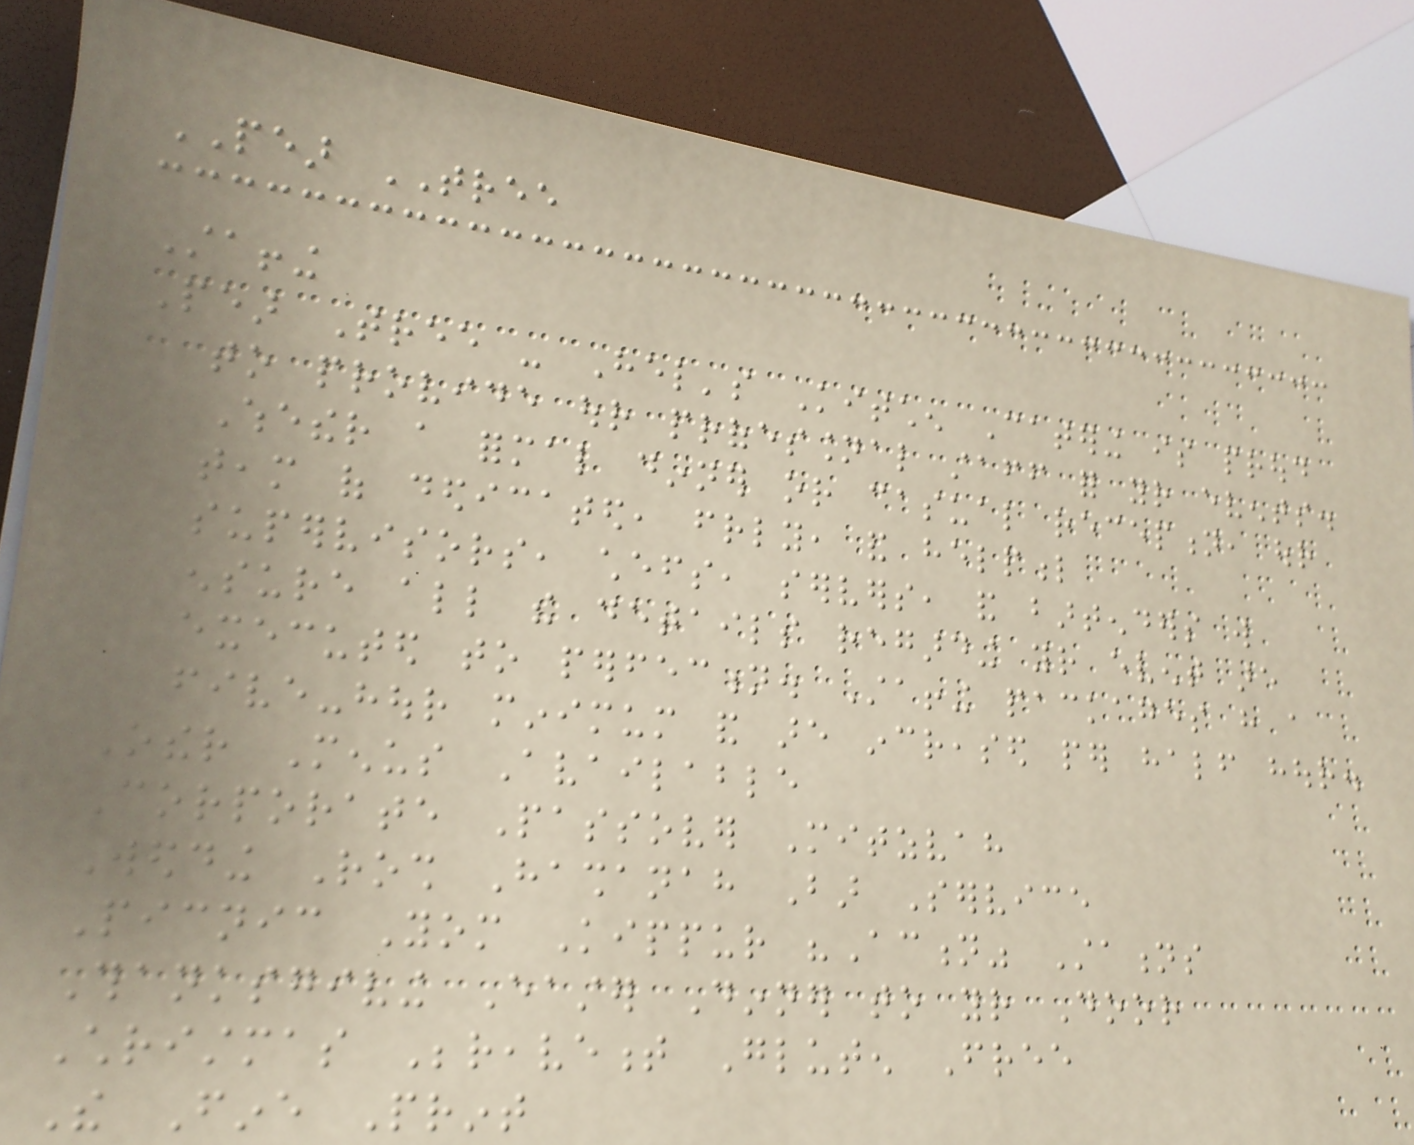PEAR TREE
Staffing
Pear Tree - Hel's Kitchen Catering is proud
to provide our professional staff for your events.
Whether a formal dinner or casual reception, our
team of dedicated, friendly, and helpful
supervisors, chefs, servers, and bartenders will
ensure all the details regarding your event are
executed to perfection. Staffing packages have a
five-hour minimum and are increased per half hour.
Other Menus Available
Corporate Passover Mitzvah
Wedding Rosh Hashanah Bar Service
Picnic Yom Kippur "Action" Stations
Thanksgiving Easter Dinner to your Door
Christmas Bereavement Gluten Free
The Fine Print
